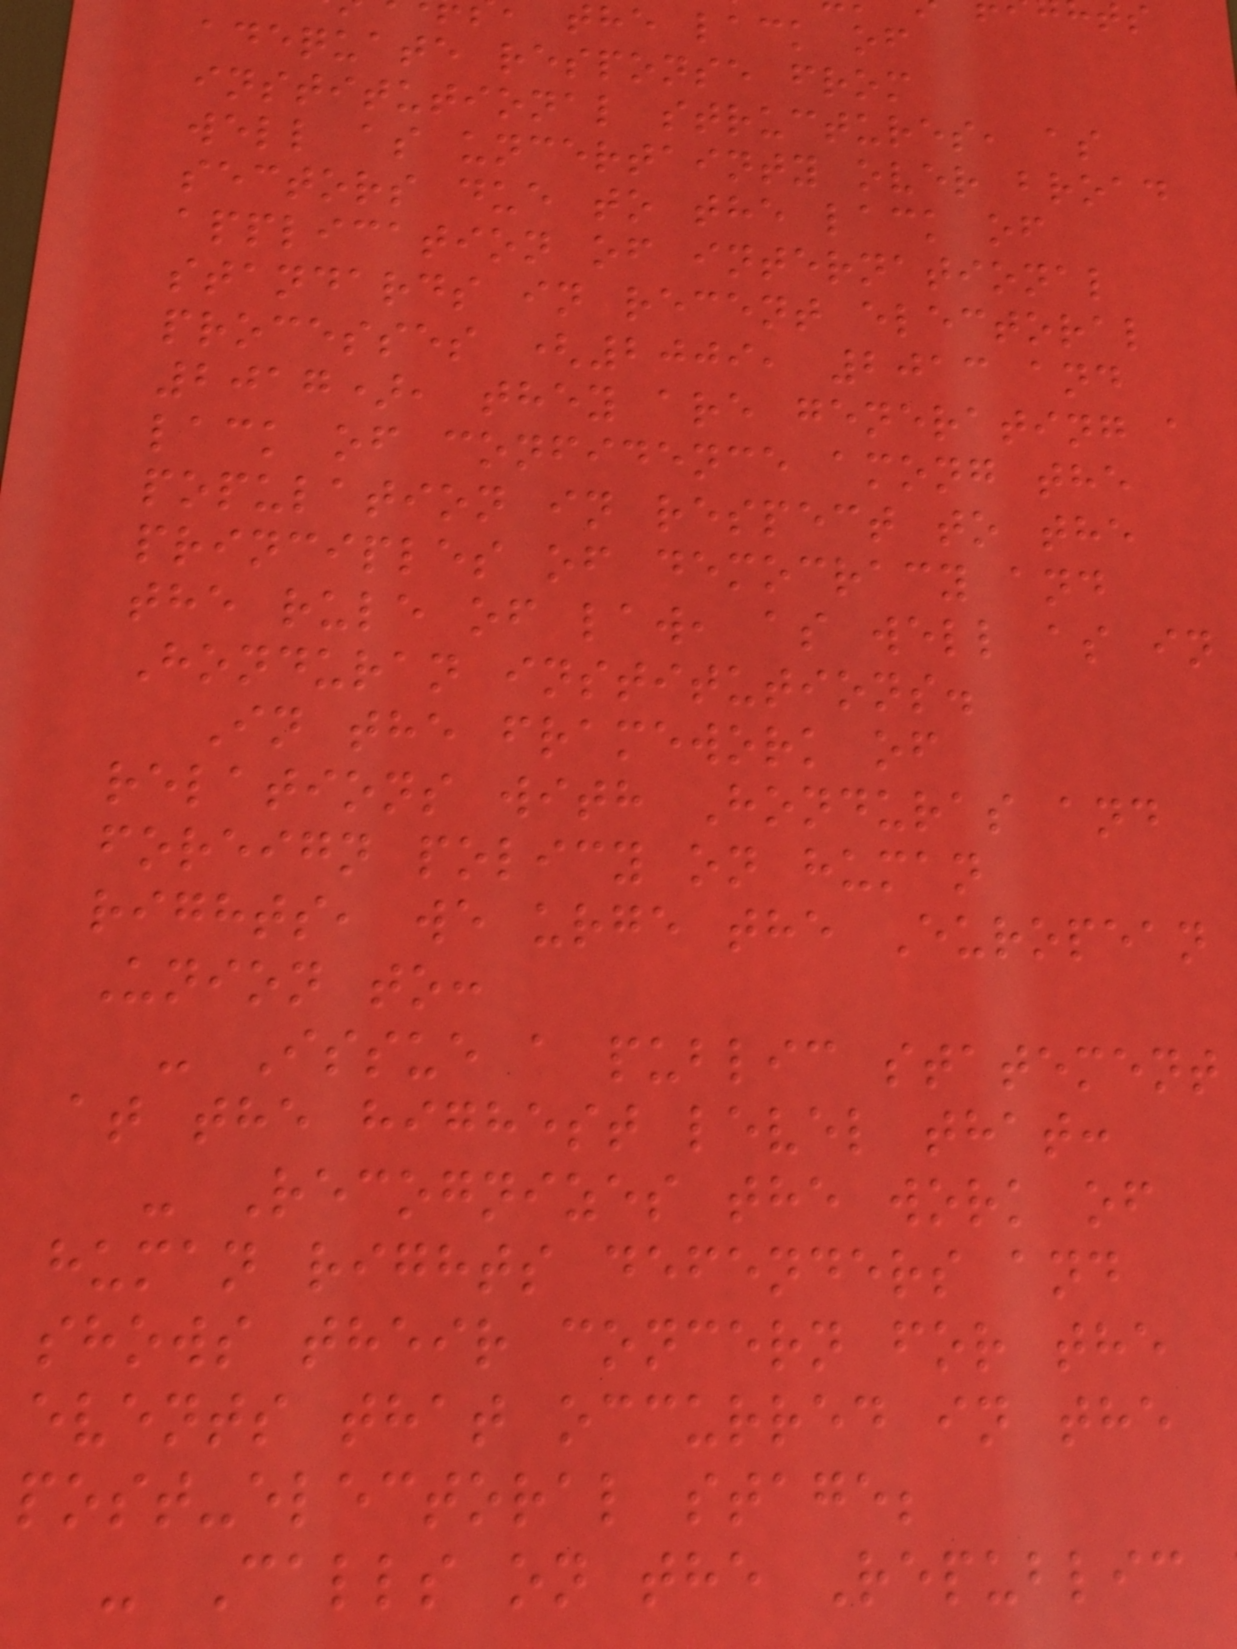the lack of
adequate response from
institutional structures, as
well as uncertainty over broad
sectors due to the lack of
application of international
standards in recent electoral
processes (2009, 2013 and
2017), they are generating a
lack of confidence among the
population in respect to the
principles of democracy and
the rule of law, as well as in
Honduran institutions.
In the framework of
relations with Honduras and
foreign policy on human
rights, we urge the European
Union to:
- Issue a public statement
at the highest level that:
- Recognizes the work of
human rights defenders and
shows their concern for the
events that occurred in the
post-electoral stage;
- Calls on the Republic
